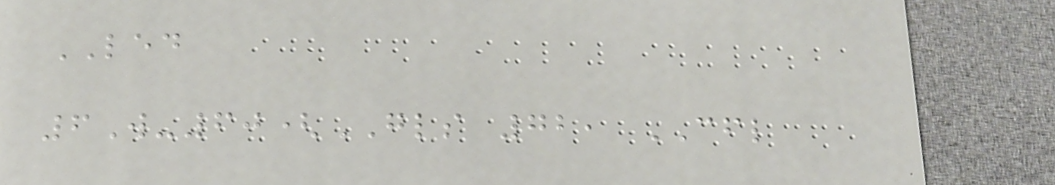LED
6W-60(GLS 72, CFL
